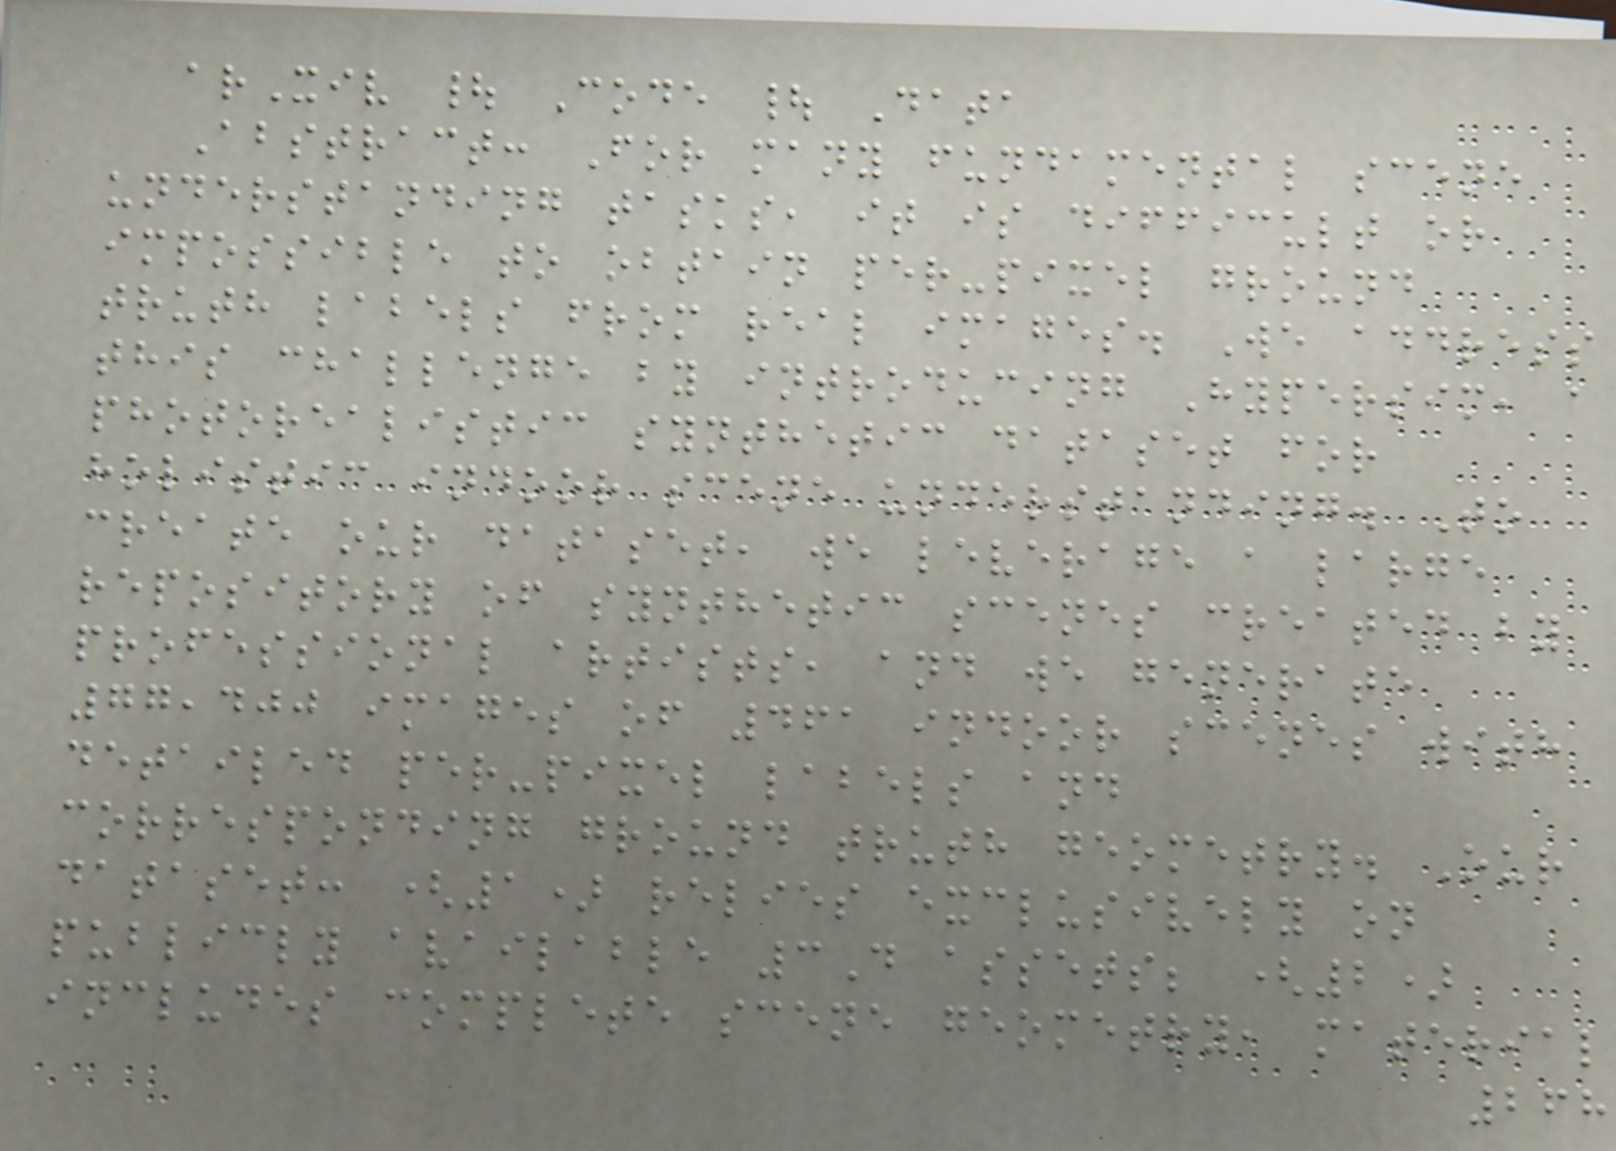arXiv | Code | Data
Abstract: For many fundamental scene
understanding tasks, it is difficult or
impossible to obtain per-pixel ground
truth labels from real images. We address
this challenge by introducing Hypersim, a
photorealistic synthetic dataset for
holistic indoor scene understanding. To
create our dataset, we leverage a large
repository of synthetic scenes created by
professional artists, and we generate
77,400 images of 461 indoor scenes with
detailed per-pixel labels and
corresponding ground truth geometry. Our
dataset: (1) relies exclusively on
publicly available 3D assets; (2)
includes complete scene geometry, material
268
